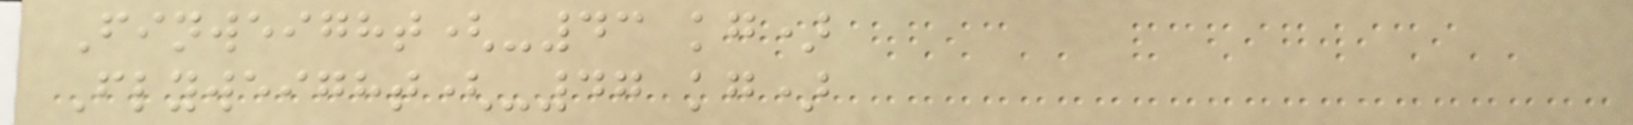Finweight(-43 kg)
Flyweight(-47 kg)
